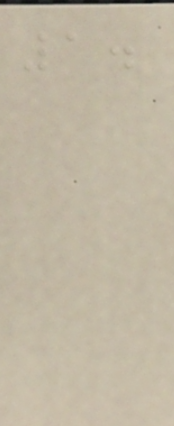1.
